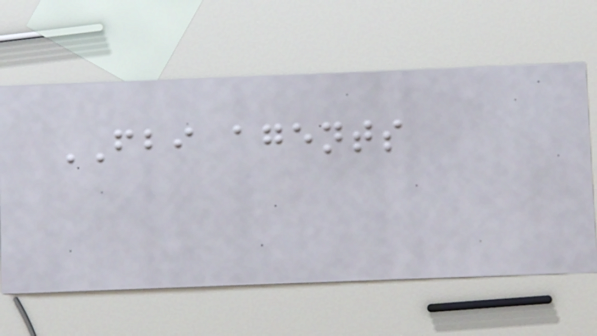FBI agents
